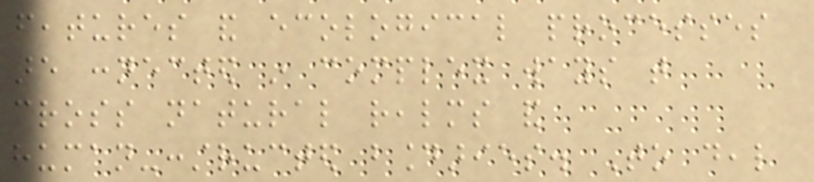features and ecological processes
are connected in complex ways that
cross natural realms and
human-constructed boundaries. To deal
